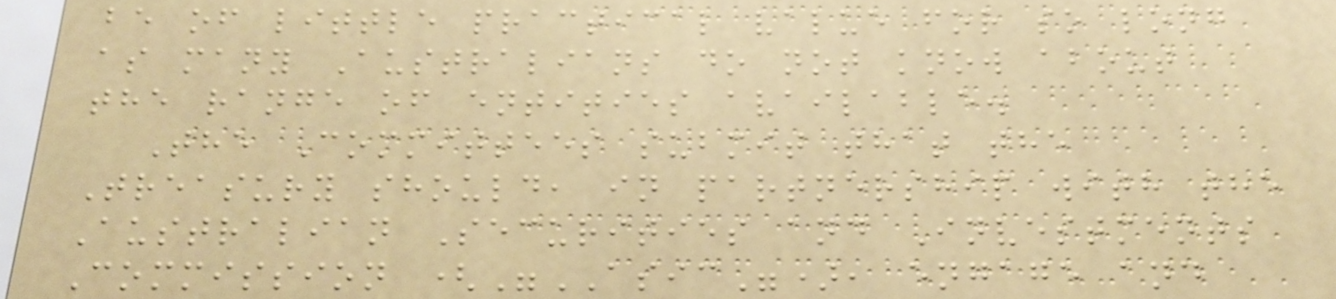be of little practical value for so long
as many Australians do not know about
the range of entities available.
The Committees submit that the
Treasury should, in partnership with the
Australian Securities and Investments
Commission ("ASIC"), engage and
